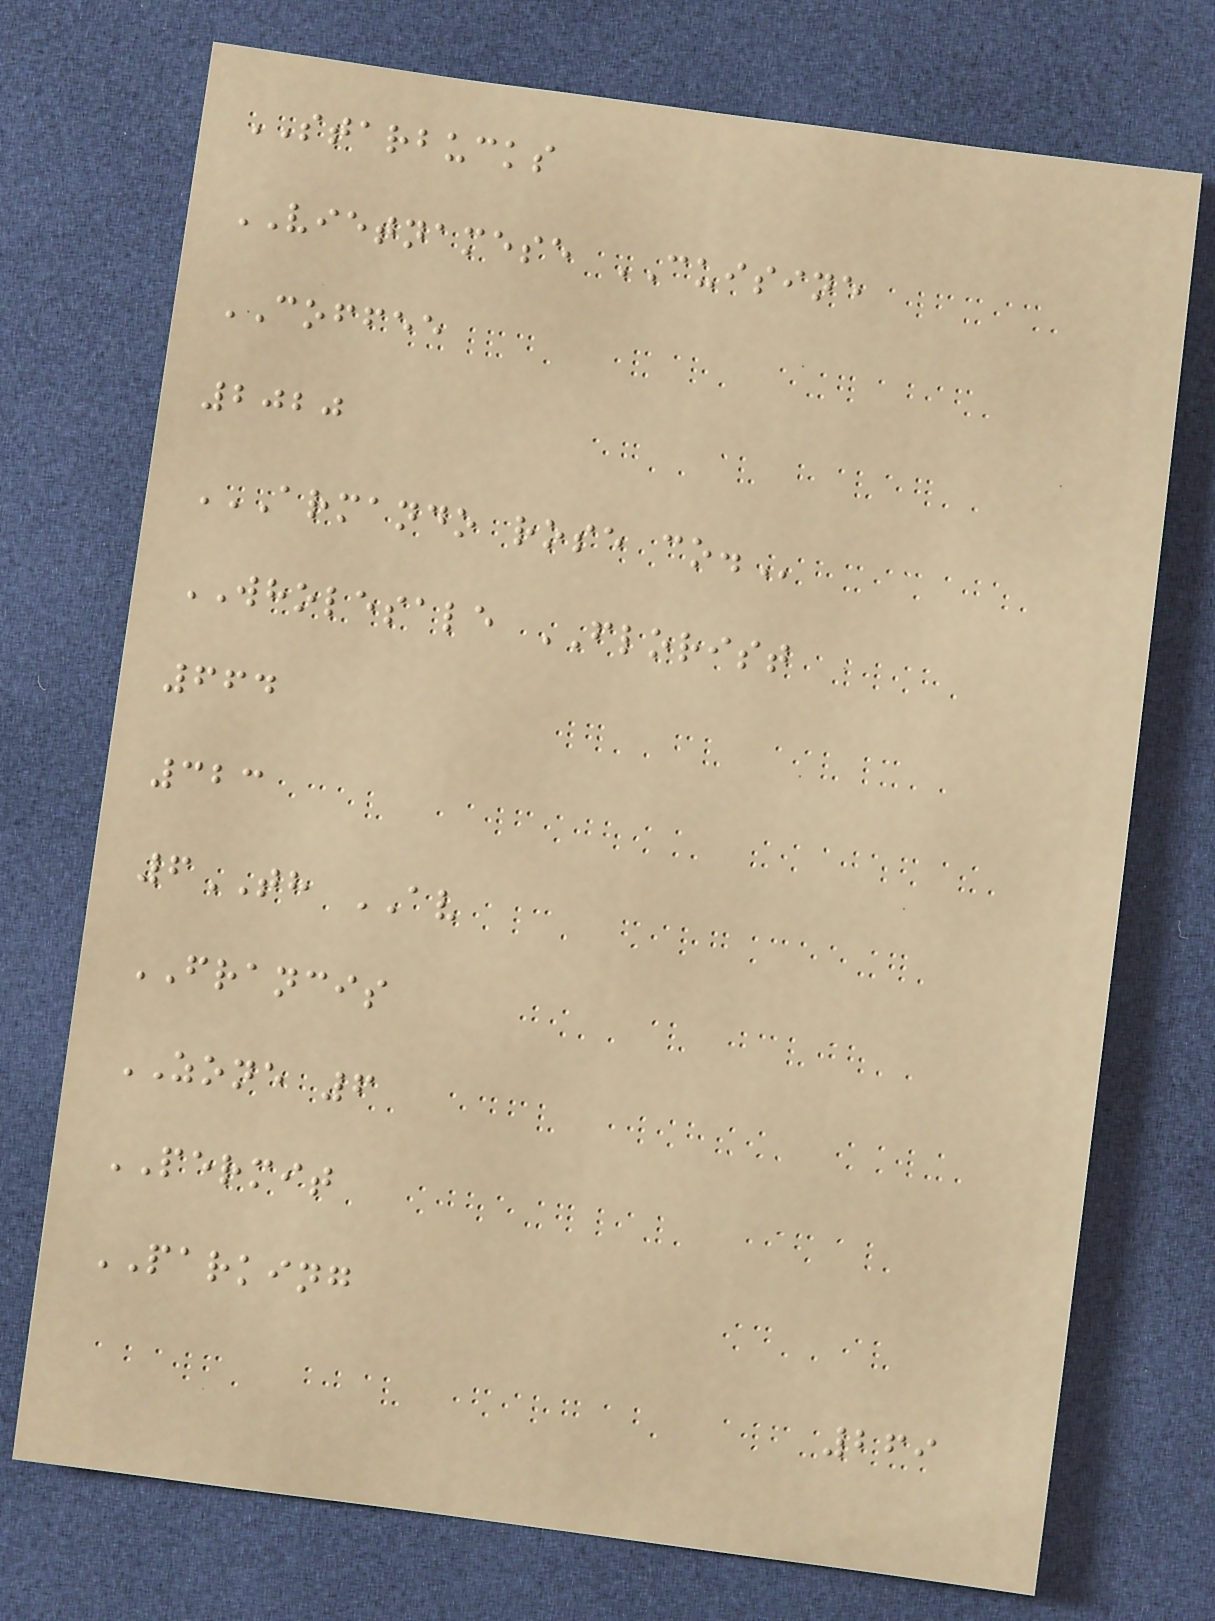STARBUCKS
VIETNAMESE CUISINE
COFFEE
2020
ARMANDO ROSE CO.
WHOLESALE FLORIST
664
323
6TH AV
FRANCIS
ZONE 6
PERMIT
PARKING
269
